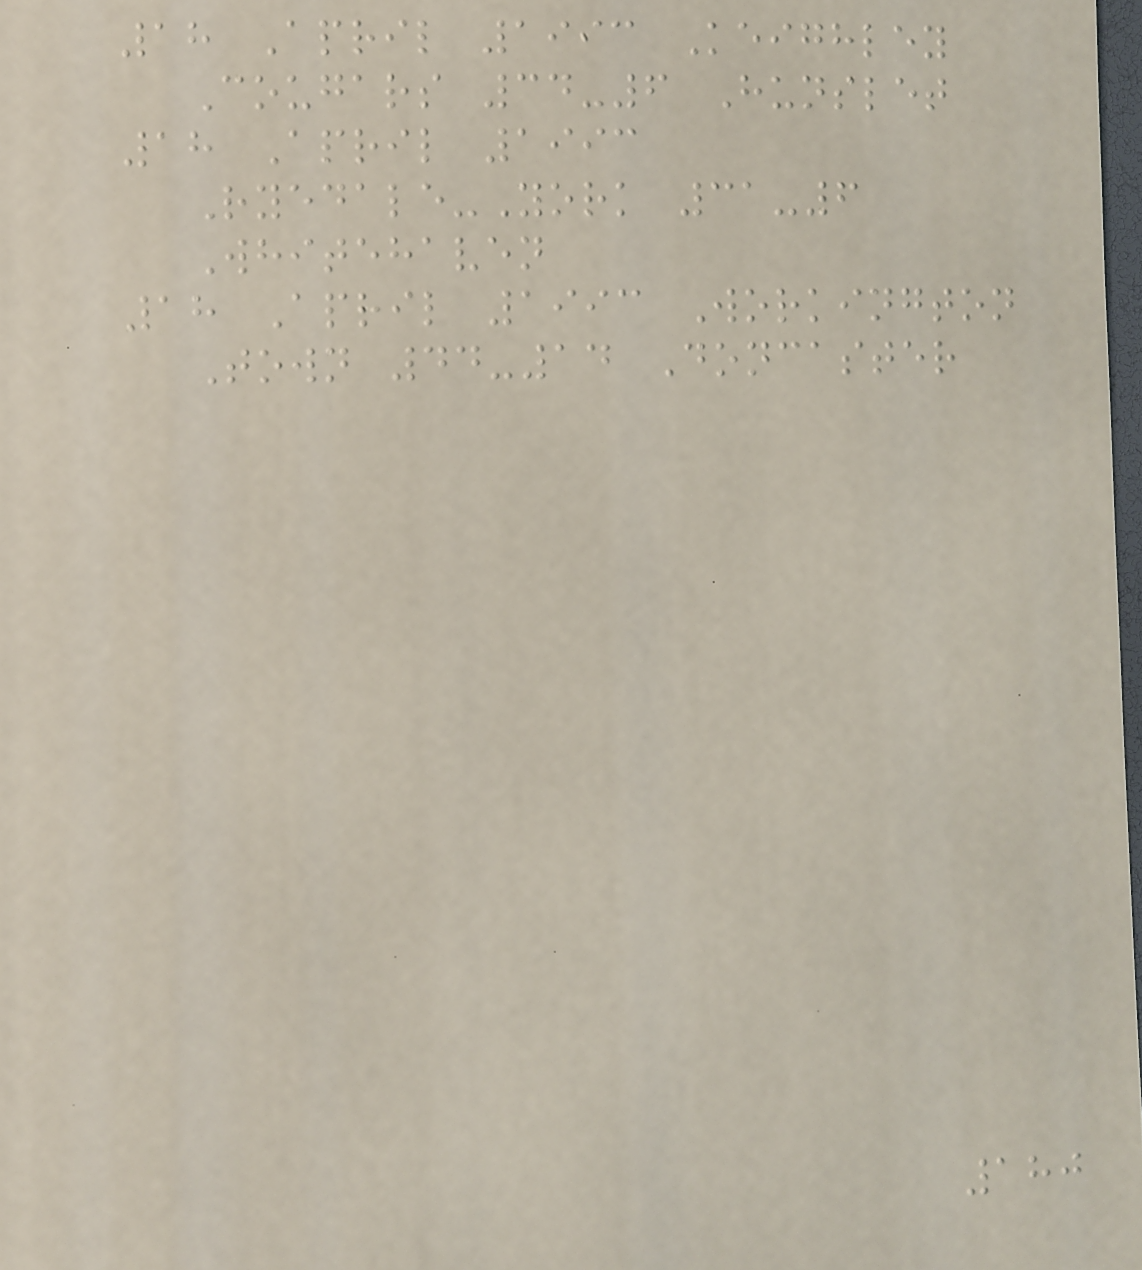18 April 1993 Keighley
Cougars 34-6 Hunslet
18 April 1993
Ryedale-York 31-6
Whitehaven
18 April 1993 Workington
Town 44-14 Doncaster
180
